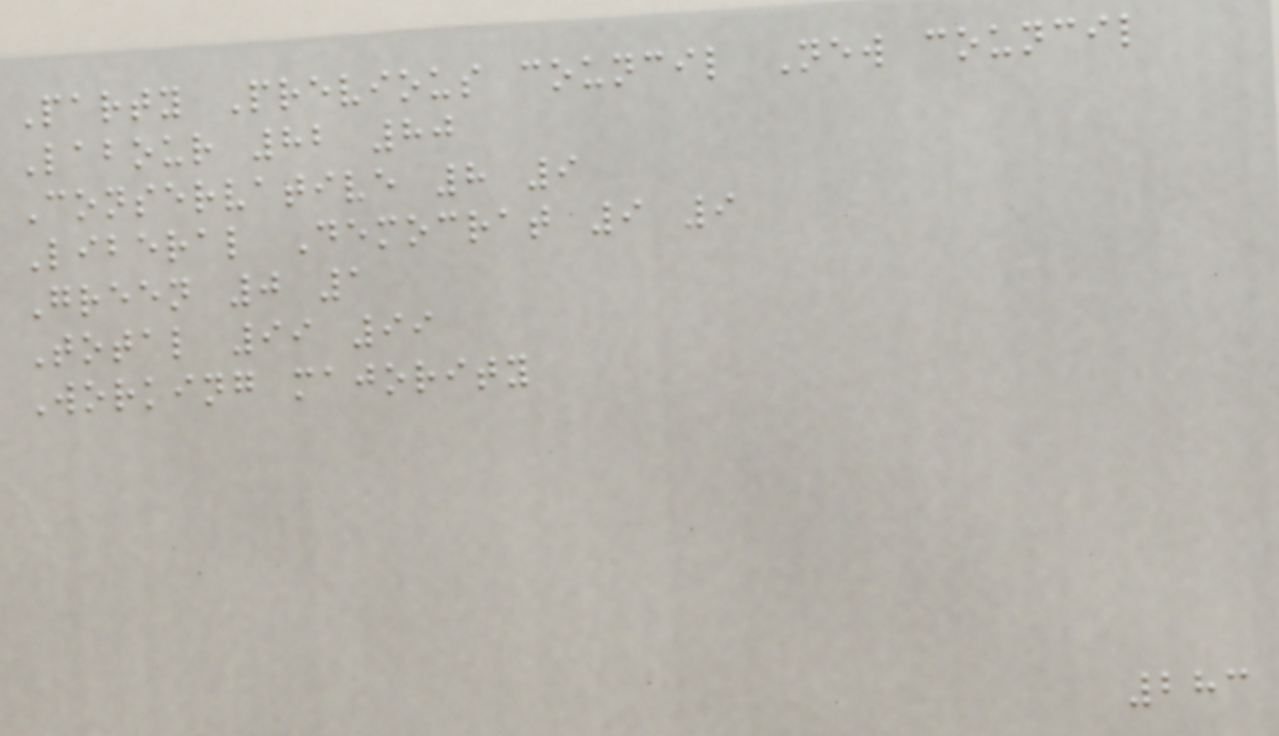Party Previous council New council
Labour 82 80
Conservative 8 9
Liberal Democrat 9 9
Green 0 1
Total 99 99
Working majority
283
